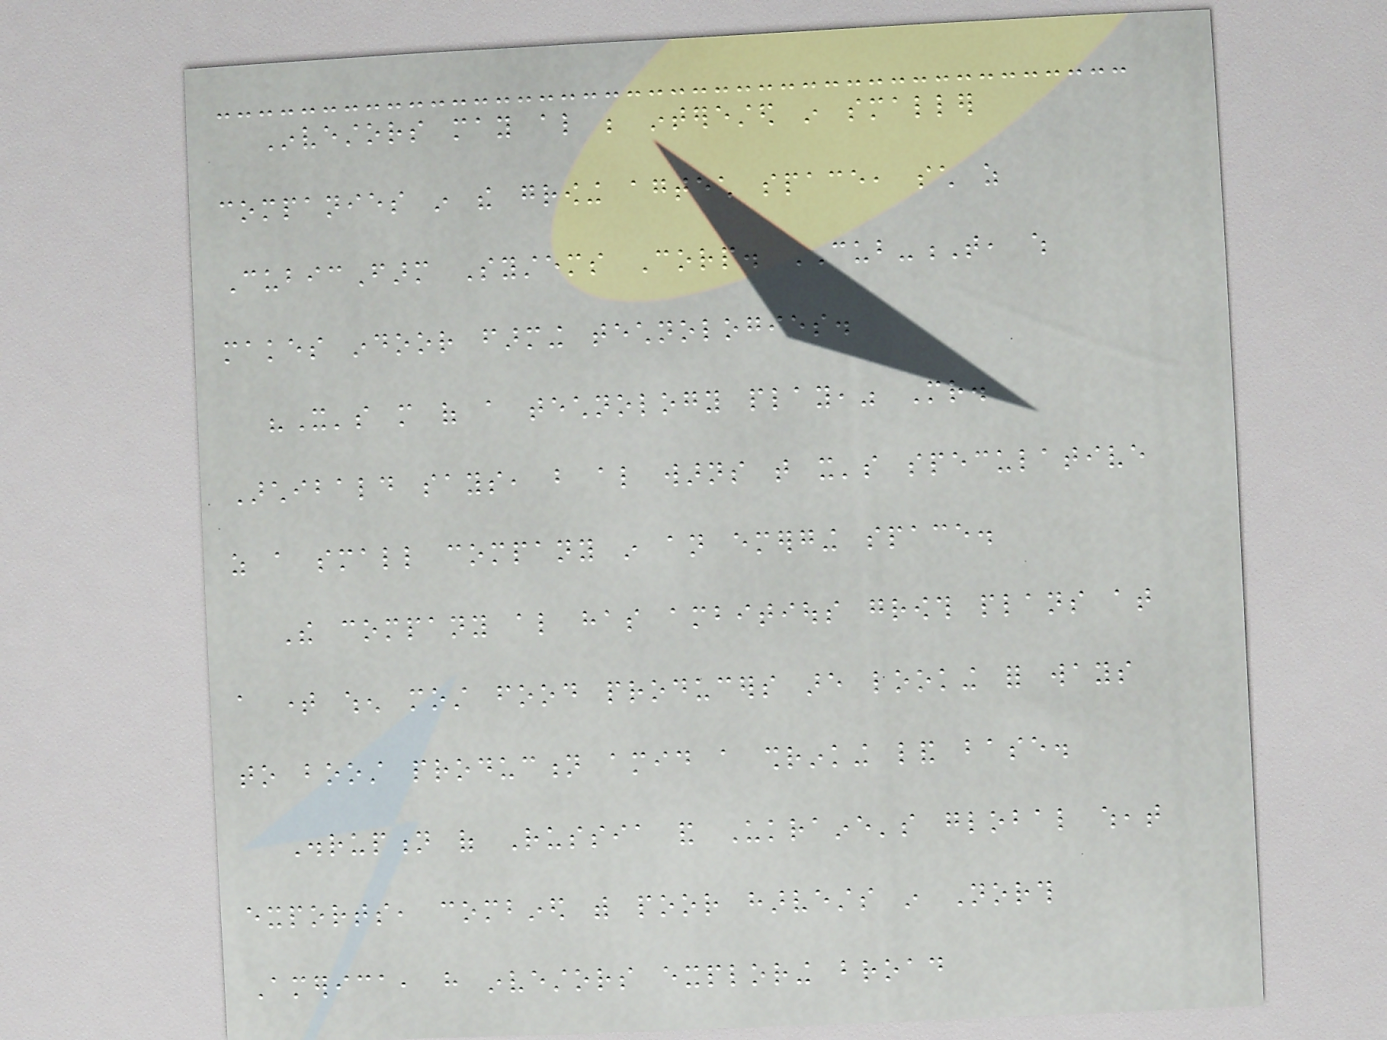Investors may also be interested in smaller
companies in the growing agtech space, such as
CubicFarm Systems Corp. CUB-T, which
makes indoor farming technologies.
"It's more of a technology play," Mr.
Archibald says, but also warns that it's speculative
as a small company in an emerging space.
The company also has ambitious growth plans at
a time when most food producers are looking for ways
to boost production amid a shrinking land base.
Disruption of Russia and Ukraine's global wheat
exports, combined with poor harvests in North
America, have investors exploring broad
